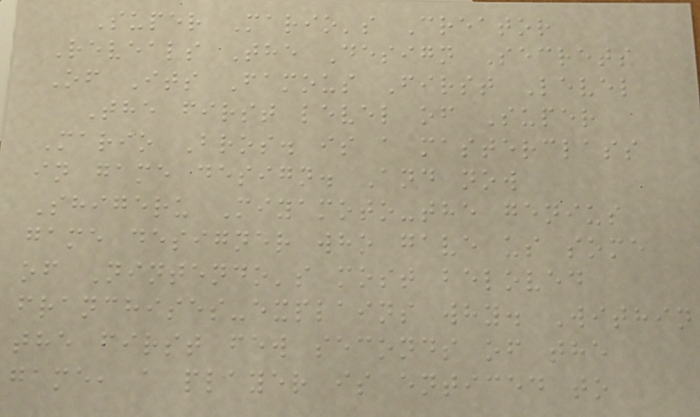Super Mario's Creator
Reveals The Design Secrets
Of Its Famous First Level
The first level of Super
Mario Bros. is a masterclass
in game design. And now
Shigeru Miyamoto-the genius
game designer who gave us some
of Nintendo's most beloved
franchises-explains why. Within
the first few seconds of the
game, a player is enticed to
